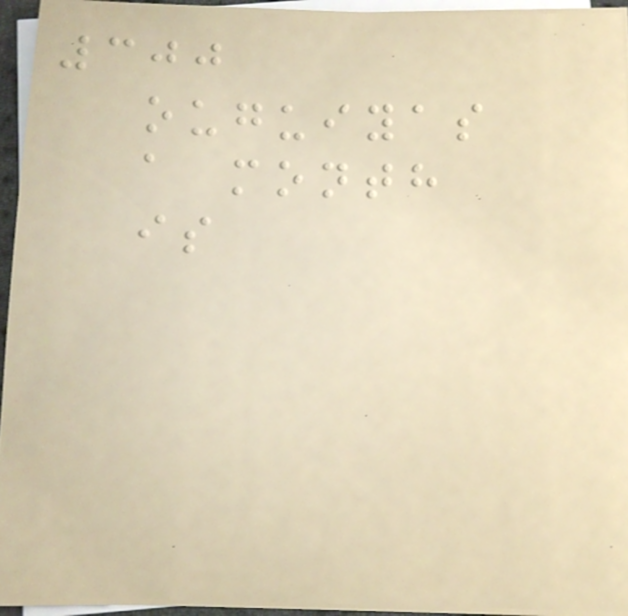300
ouguiyas
a month
is
